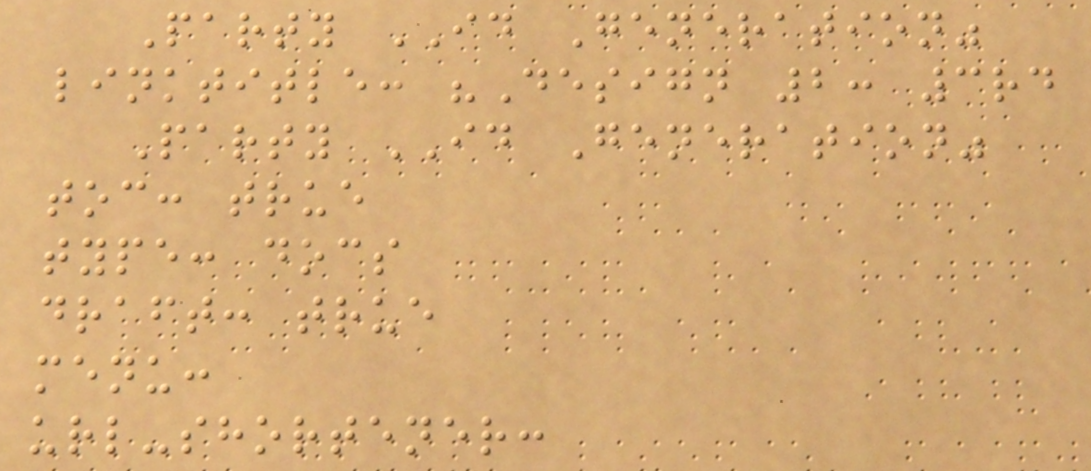Party ID Generation"
linktitle: "Design 2: 3rd
Party ID Generation"
toc: true
type: docs
draft: true
menu:
url-shortener:
